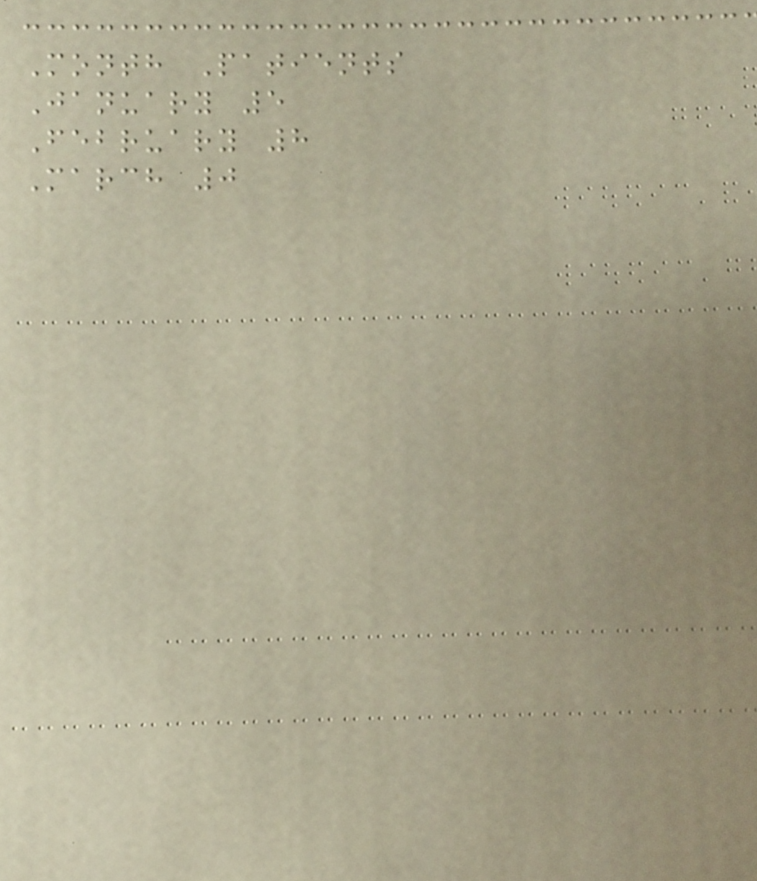Month Patients
January 5
February 8
March 0
